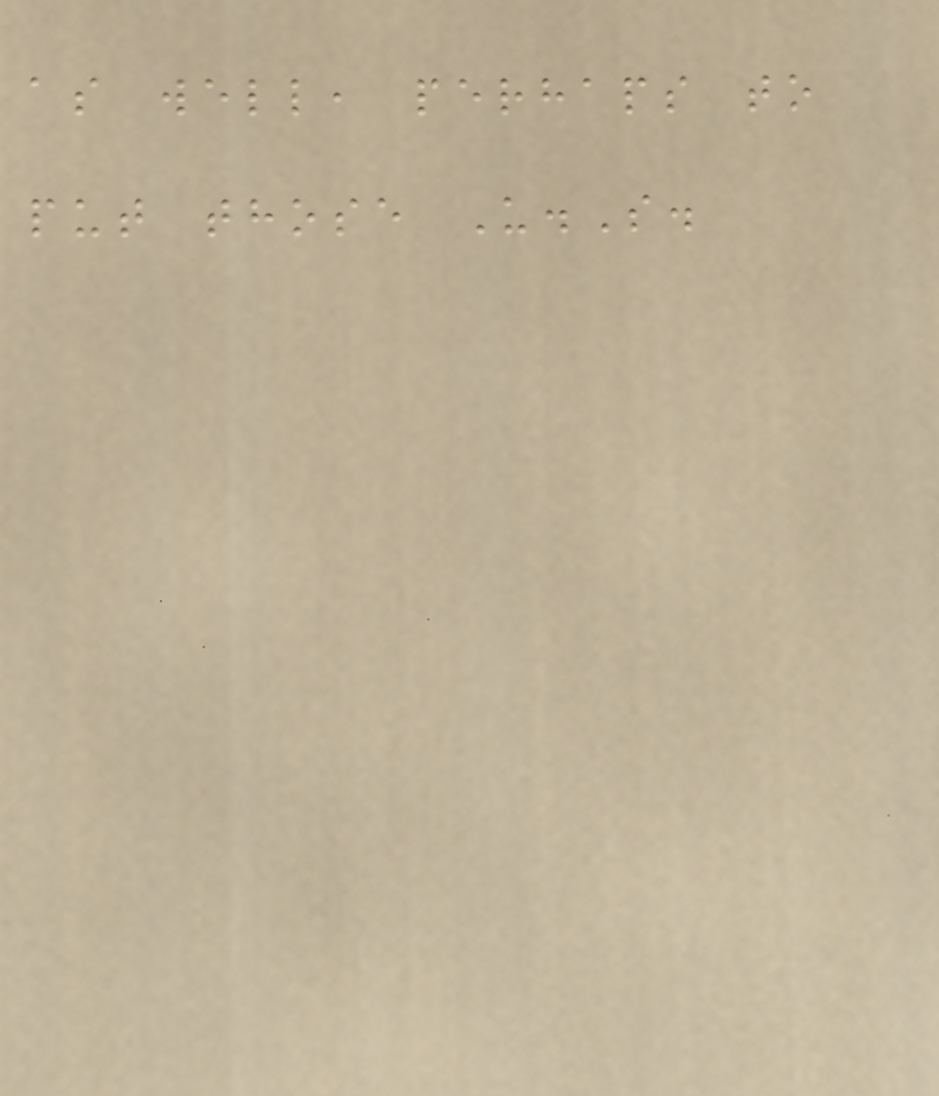as well, perhaps to
put those U.S.
